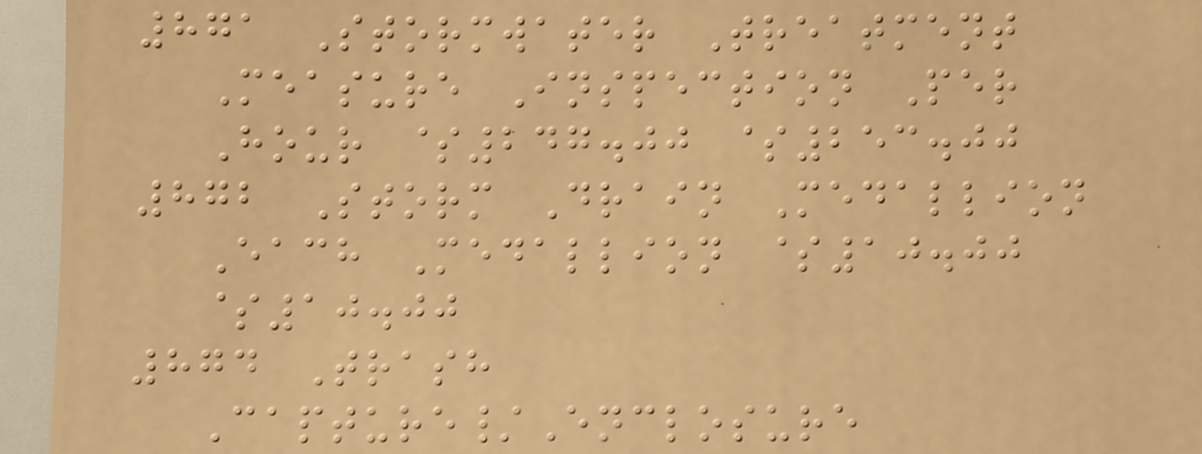871 Stormwater Treatment
Measure Inspection Per
Hour $247.00 $253.00
872 Storm Drain Medallion
Each Medallion $10.00
$10.00
874 Trash
Capture/Enclosure
